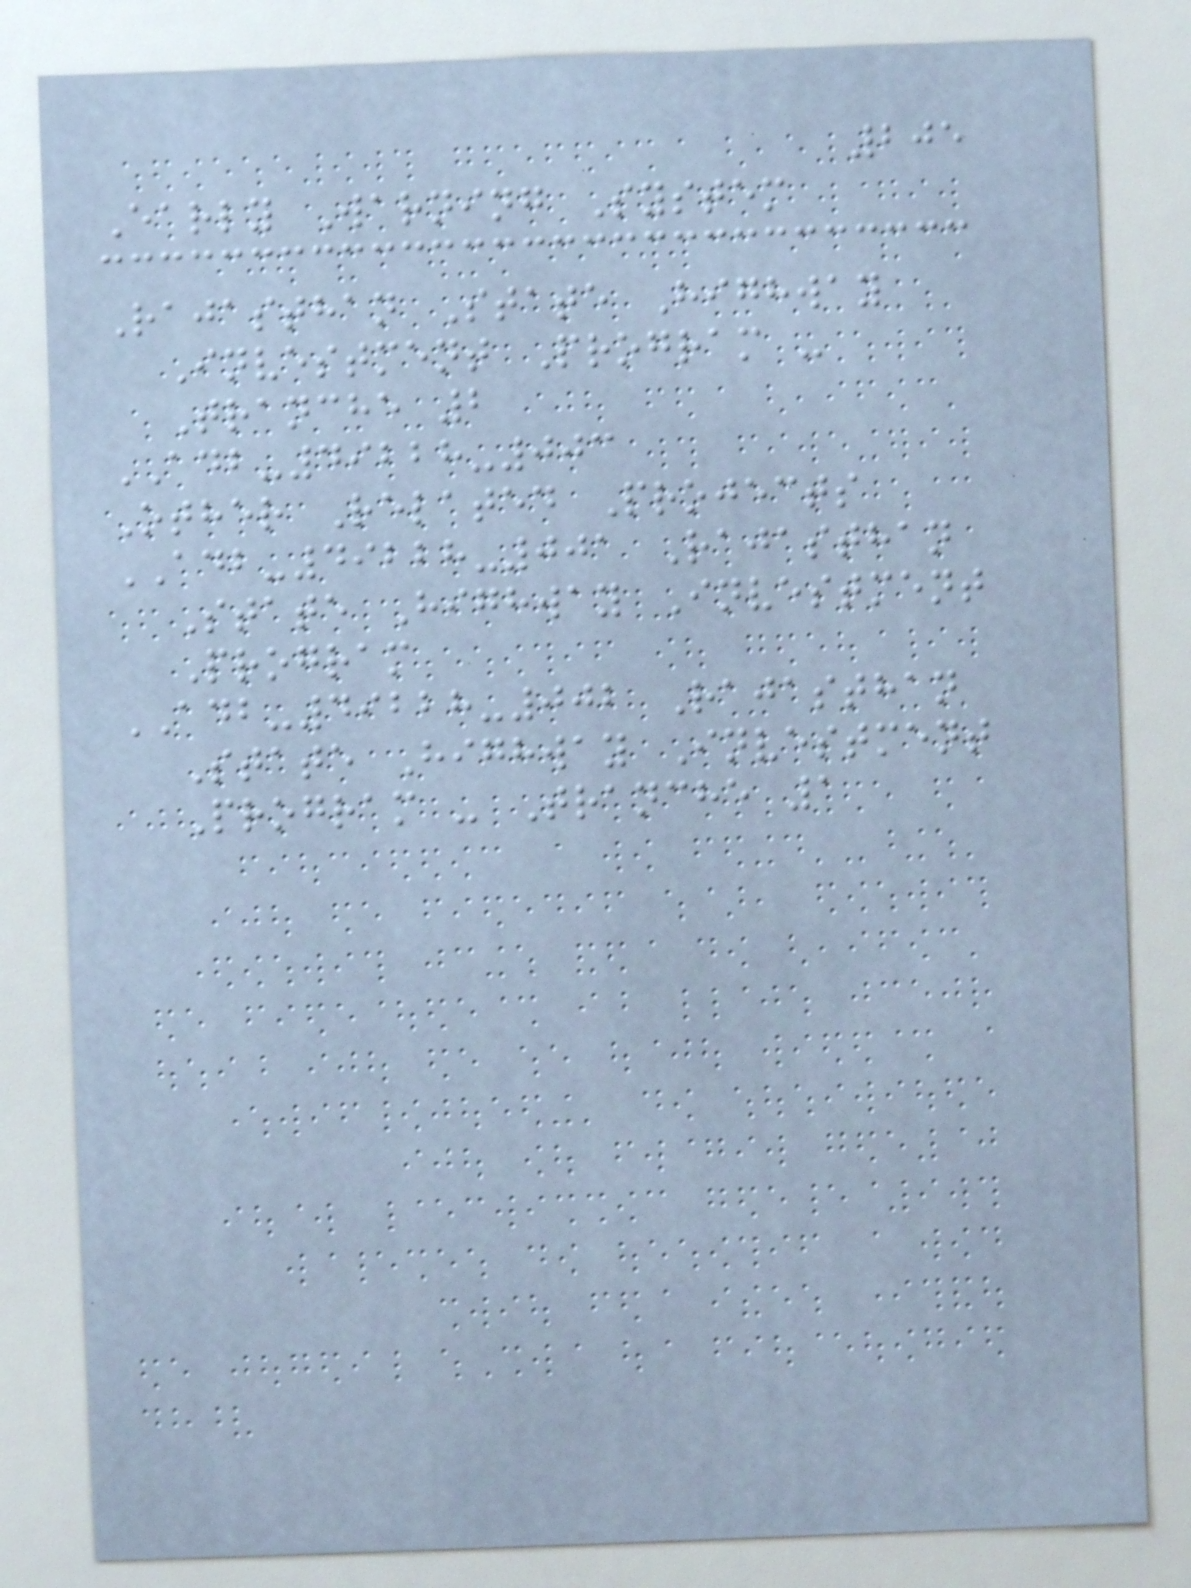205
Early Warning System
Rajasthan State Highway
Investment Program -
Tranche 2
ADB-49228-003
Other Related Projects
ADB-49228-001 Rajasthan
State Highway Investment
Program
ADB-49228-002 Rajasthan
State Highway Investment
Program - Tranche 1
